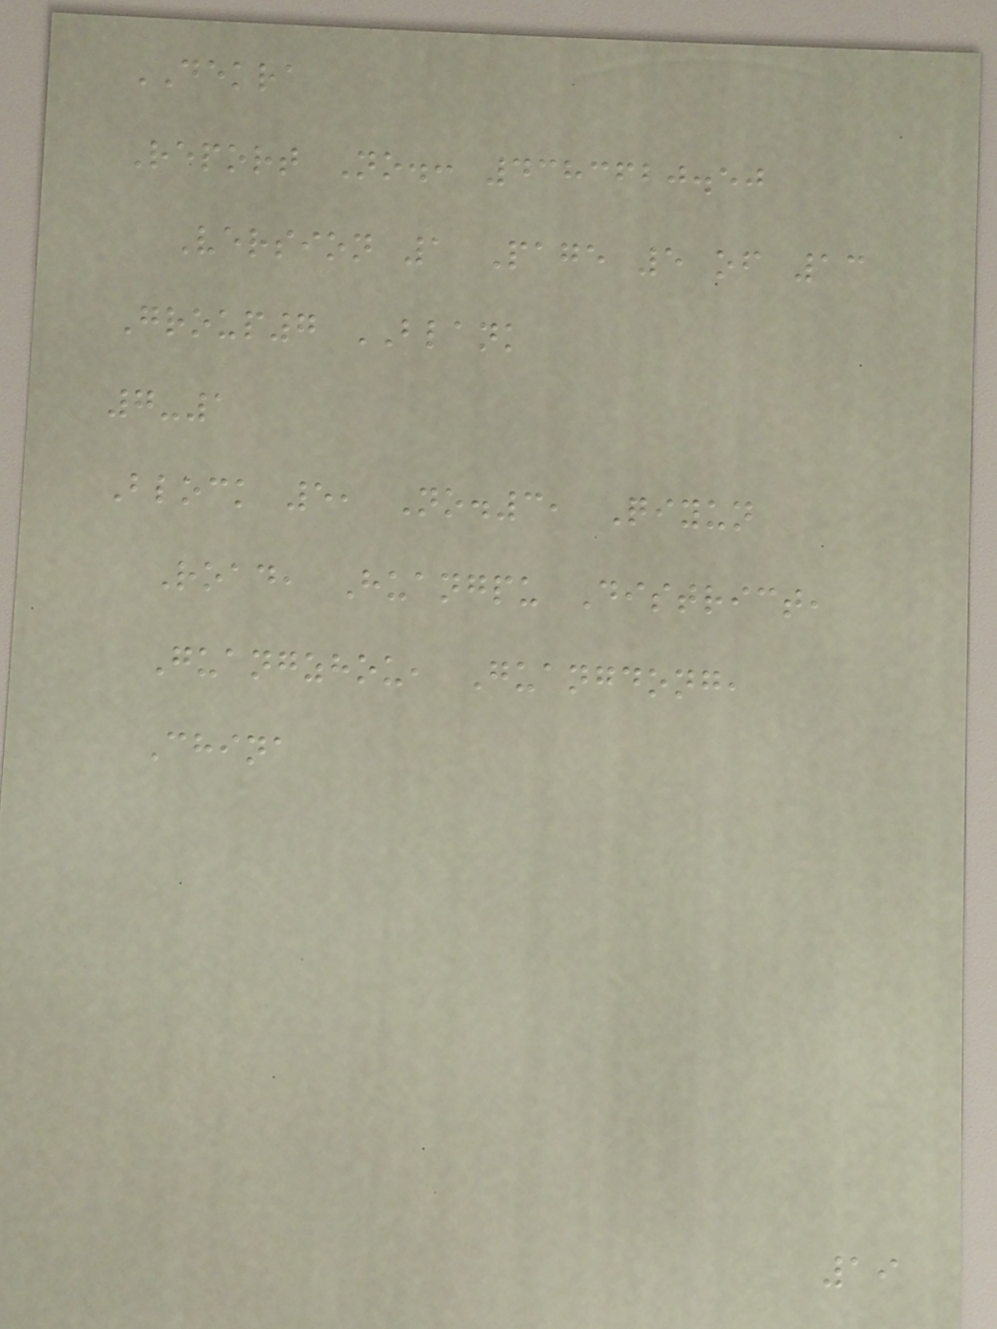DEKRA
Report No.: 4383620.50
Version 1 Page 5 of 13
Group7 BLANK
7-1
Block 5, No.3, Qiyun
Road, Huangpu District,
Guangzhou, Guangdong,
China
19
